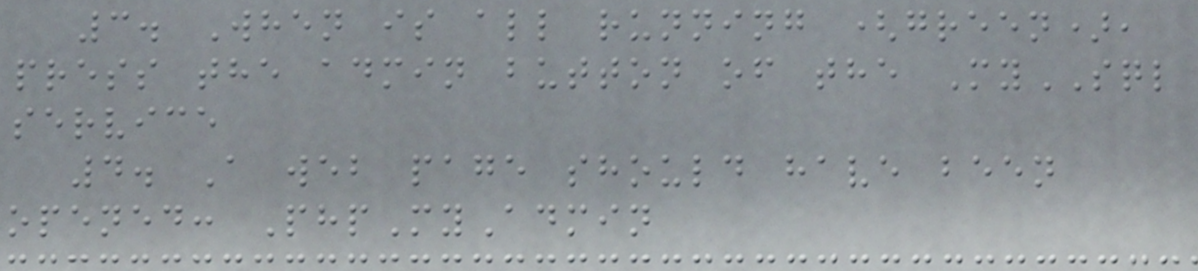3. When is all running (green),
press the admin button of the MySQL
service
4. A web page should have been
opened: PhpMyAdmin
